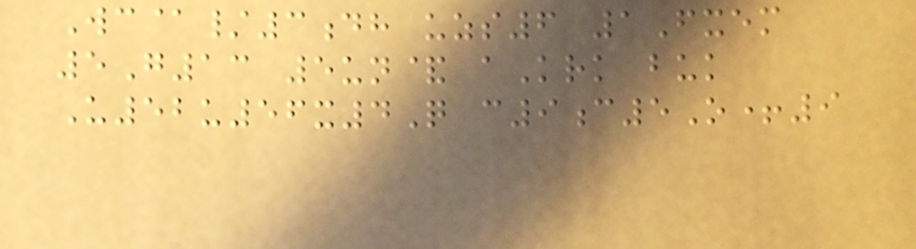Wc@/3dh uzs6 1Fxem
5G13 5un& aKrk buk
U52u56x4Q c9c5O+9
